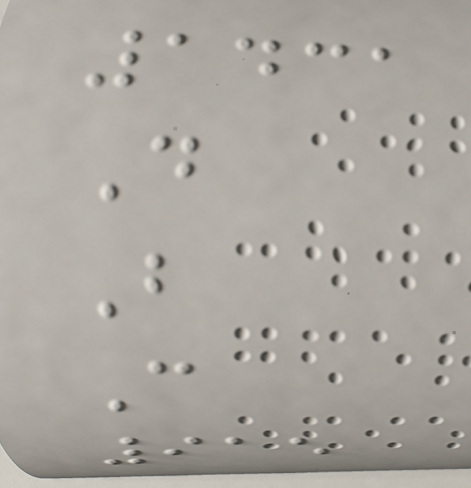1431
D
B
C
915
